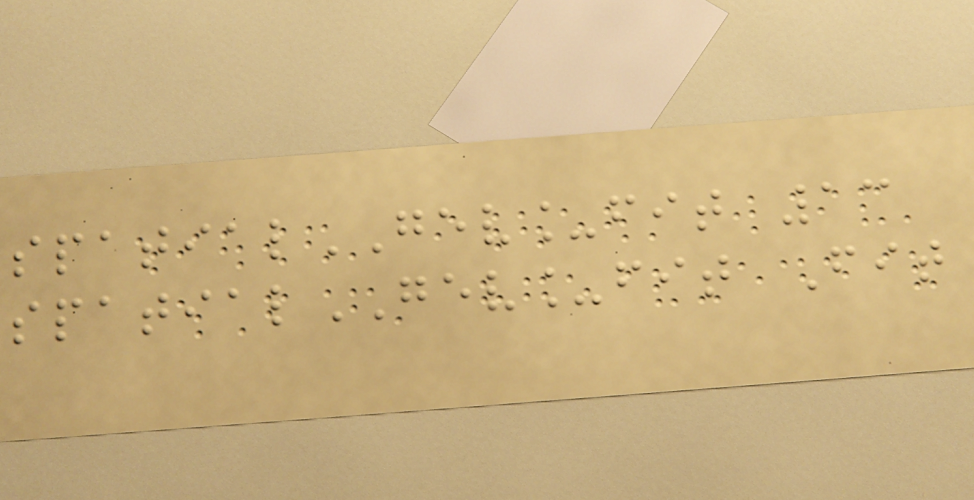spatialGEV_fit 13
spatialGEV_fit Fit
